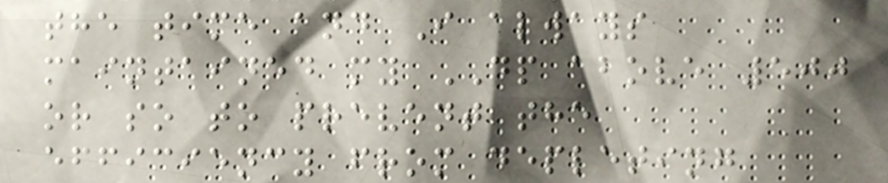the time and I always
maintained my DP above 500
or so to prevent the
efficiency from depleting
